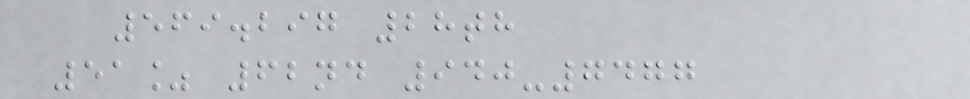569.297 28th
51% 62nd 940-7477
